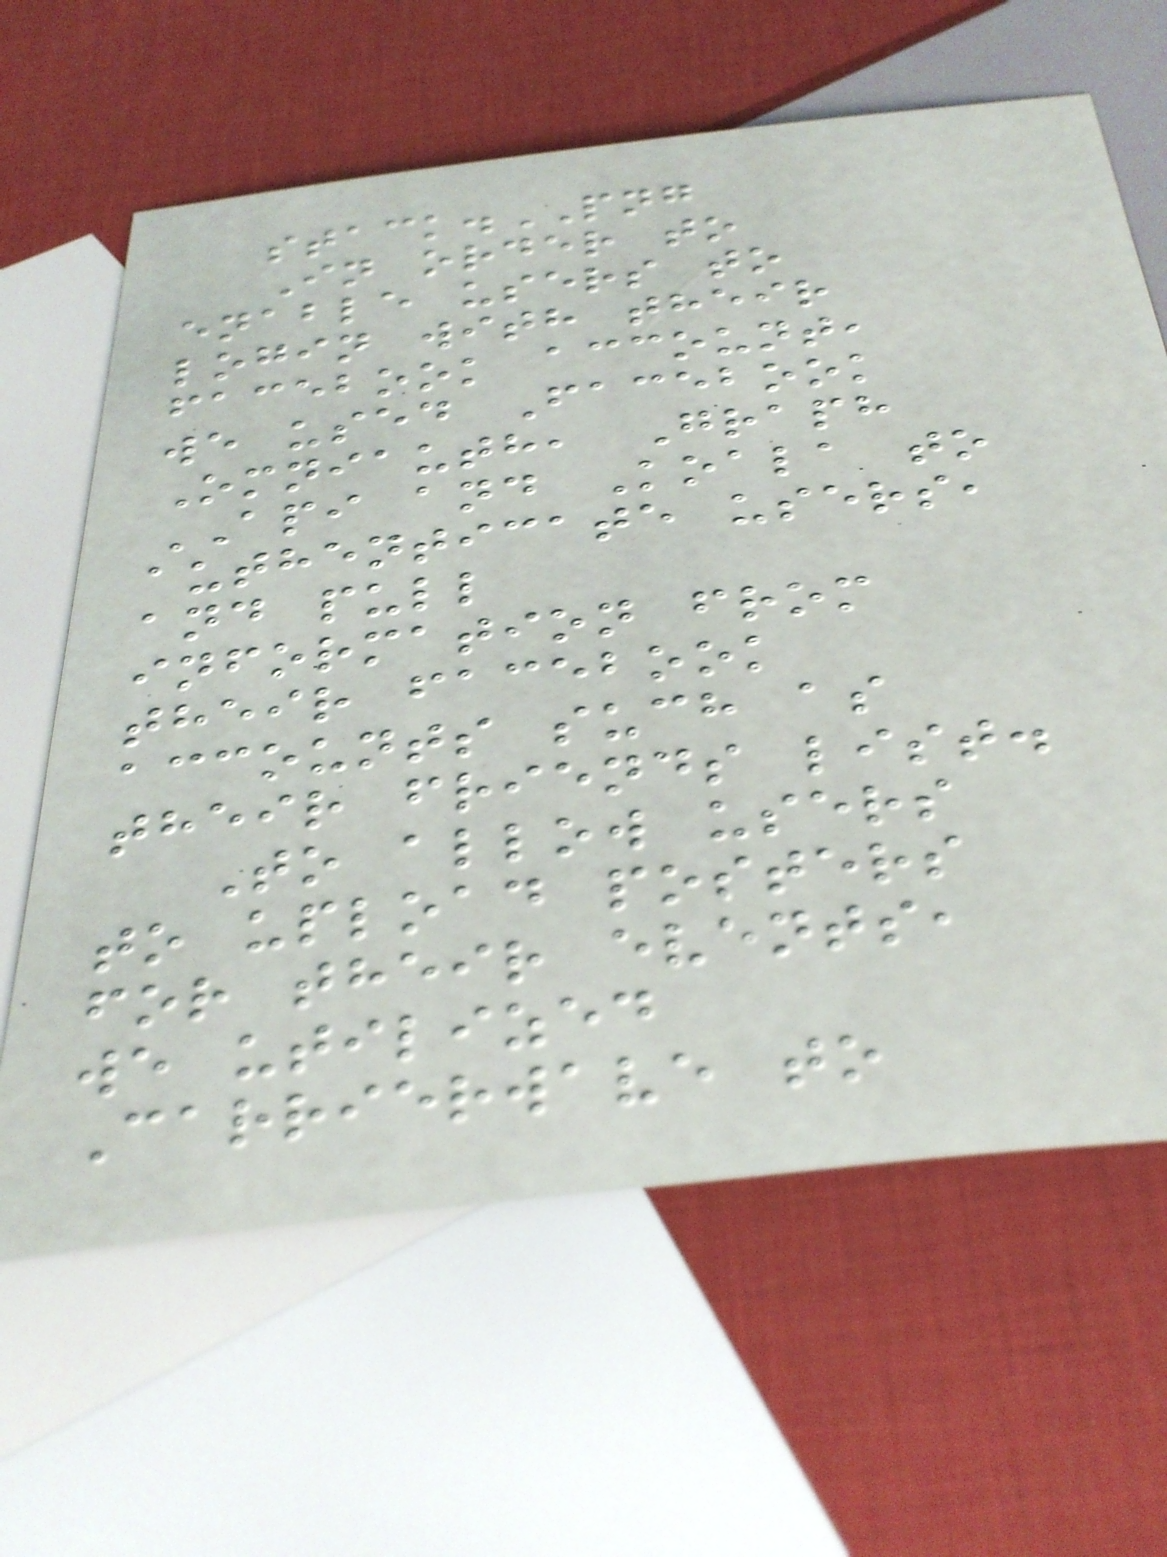stack.PNG
In order to
enable users to
login with their
facebook account,
we used Facebook
Omniauth, Graph
API and Koala to
authenticate users,
and pull
information from
their facebook
accounts such as
their friends list.
To allow users
to upload posters
for their events,
we utilized
Carrierwave to
